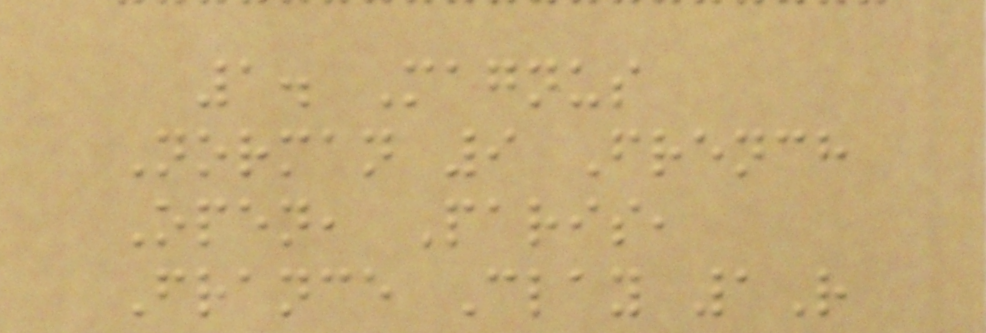1. Magnus
Norman 9 French
Open, Paris,
France Clay 1R
